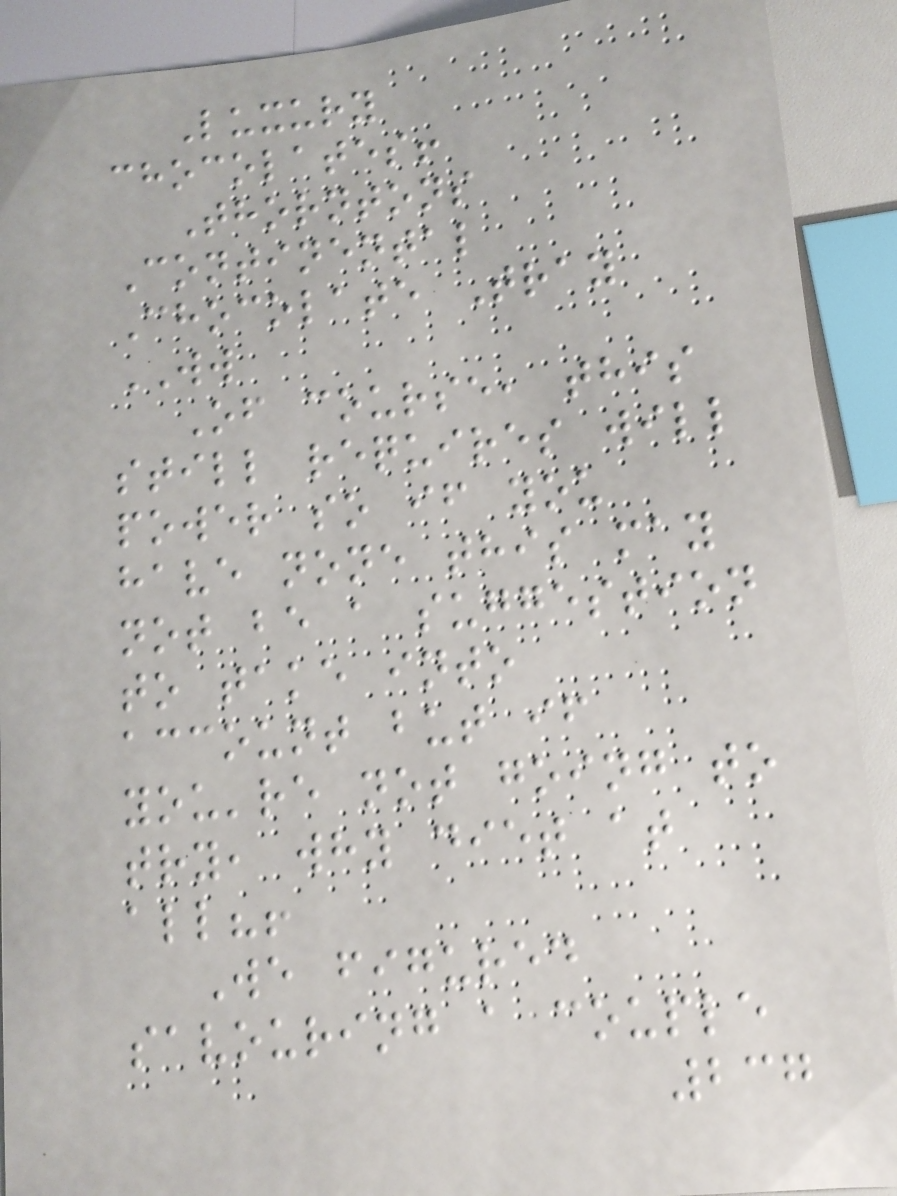Luxury
chocolates!
Thorntons
Continental
Chocolate Tray
WW
Of course, this
still requires will
power so if you
have none this may
not be a suggestion
to take into
account but if
you're not going to
try, why diet at
all?!
We figured
savouring a couple
237
